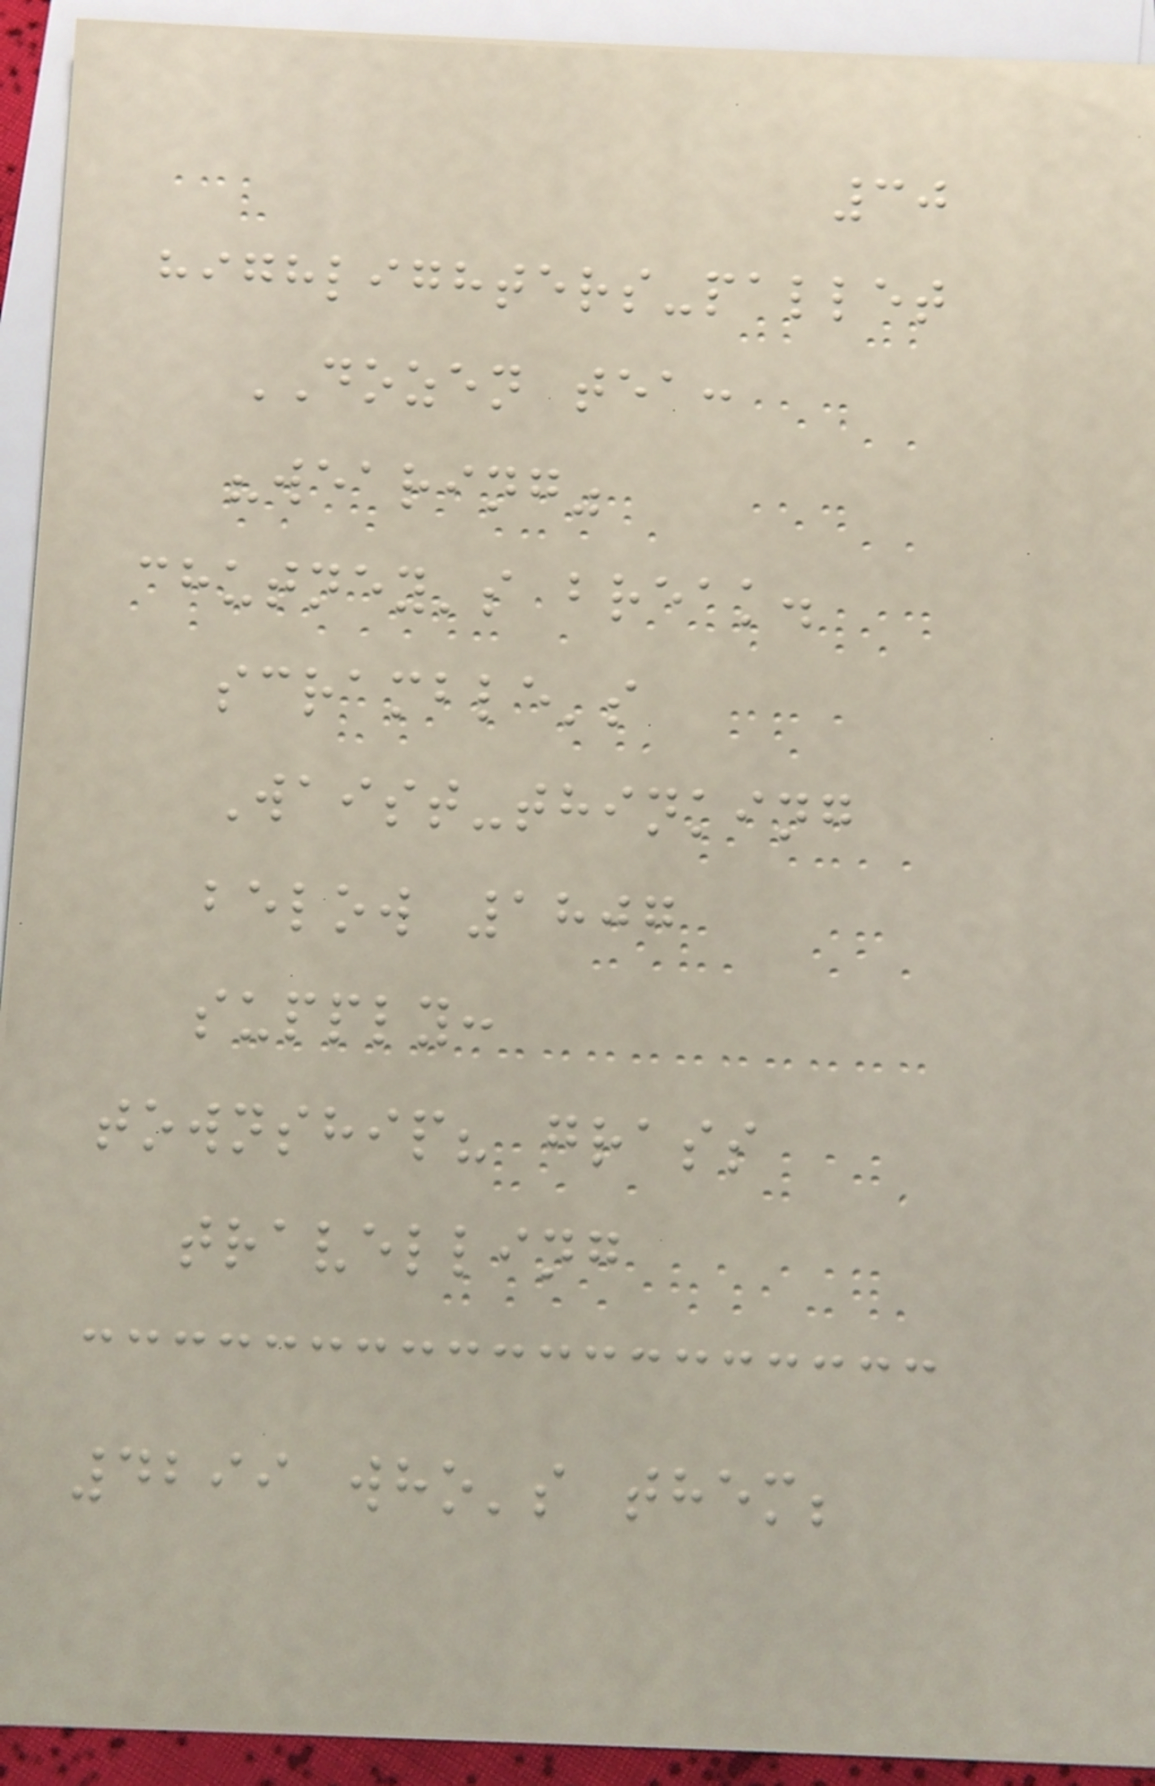30
highlighters-pallet
DOZEN tea:
"wearing"
chutney's break.
scramble's
Waist-thinking
below 1807
supply:
township? grass
travelling
4299 who's them;
